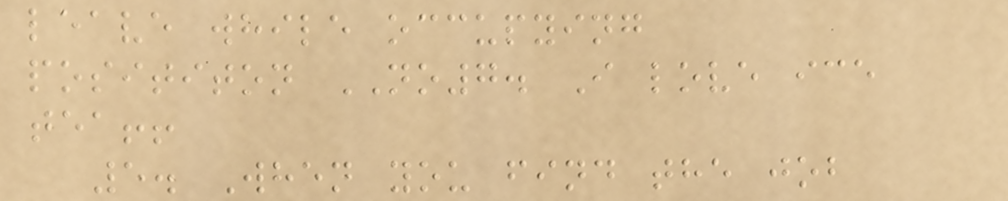leave while occupying
posititon NO7. I love ice
tea!!
5. When you find the job
